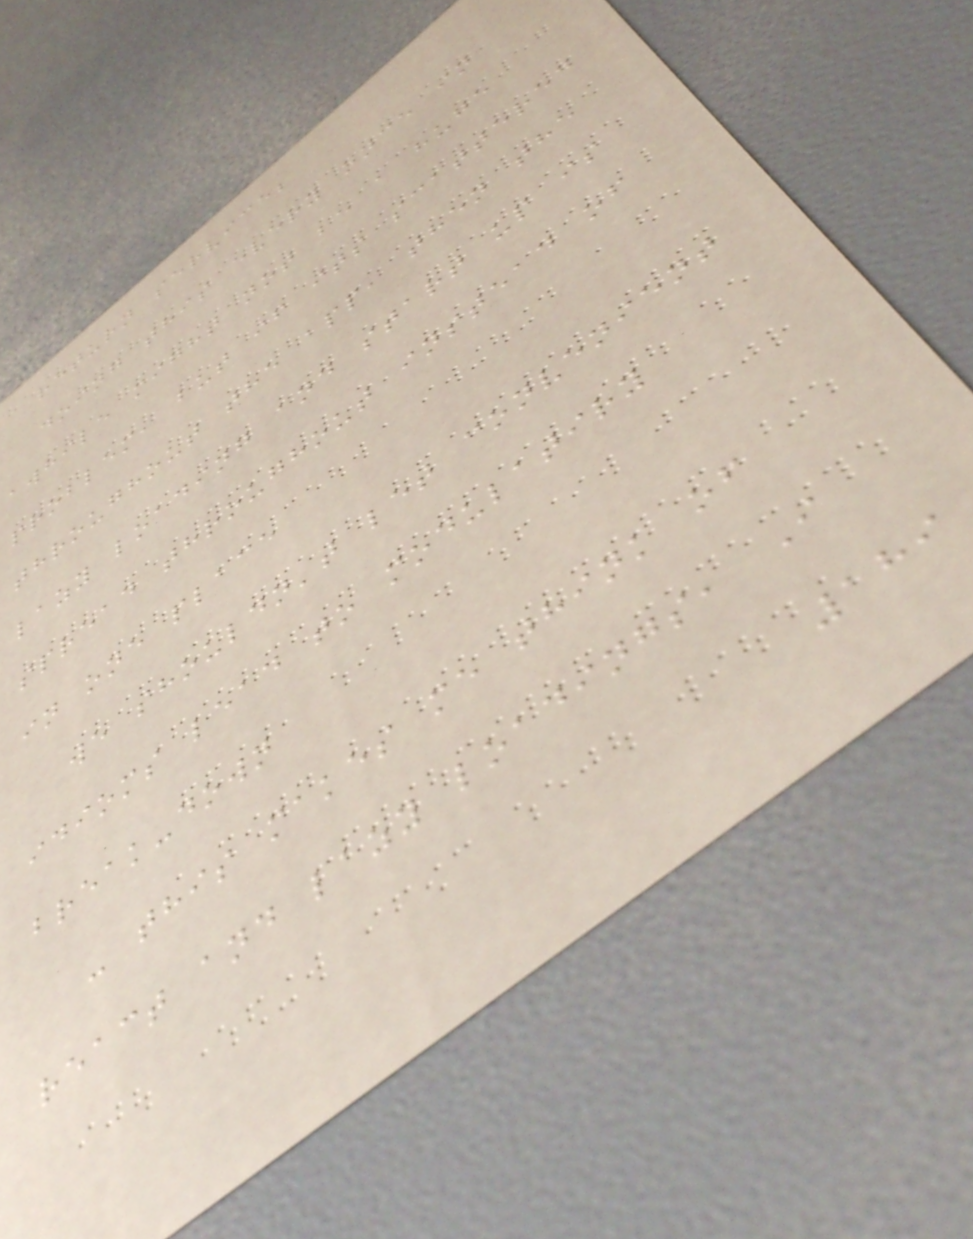return service;
doing this every once in
awhile might not be a huge
problem, but if its scattered
throughout the app, then the
lazy loading and start up is
spread throughout instead of
in one place
we shouldn't let convenient
idioms lead to modulatiry
break-down
- this makes me think of
react and lazy loadings, I
189
